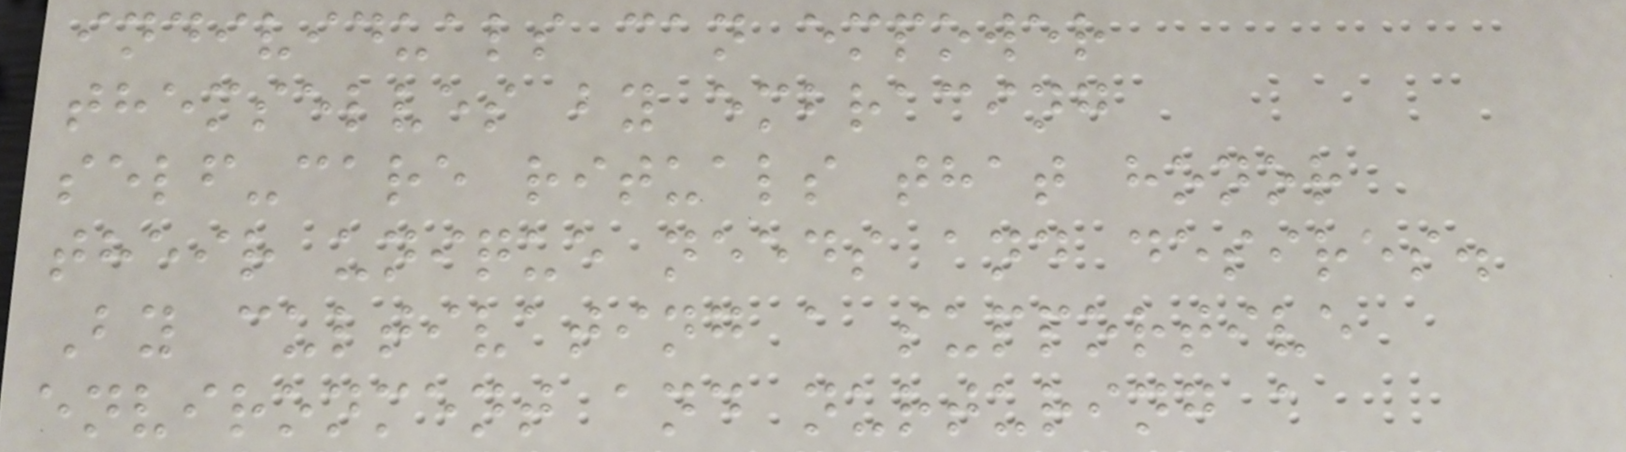individuals can empower
themselves by embracing
self-care rituals that honor
their unique needs and desires.
By cultivating a supportive
environment and nurturing a
